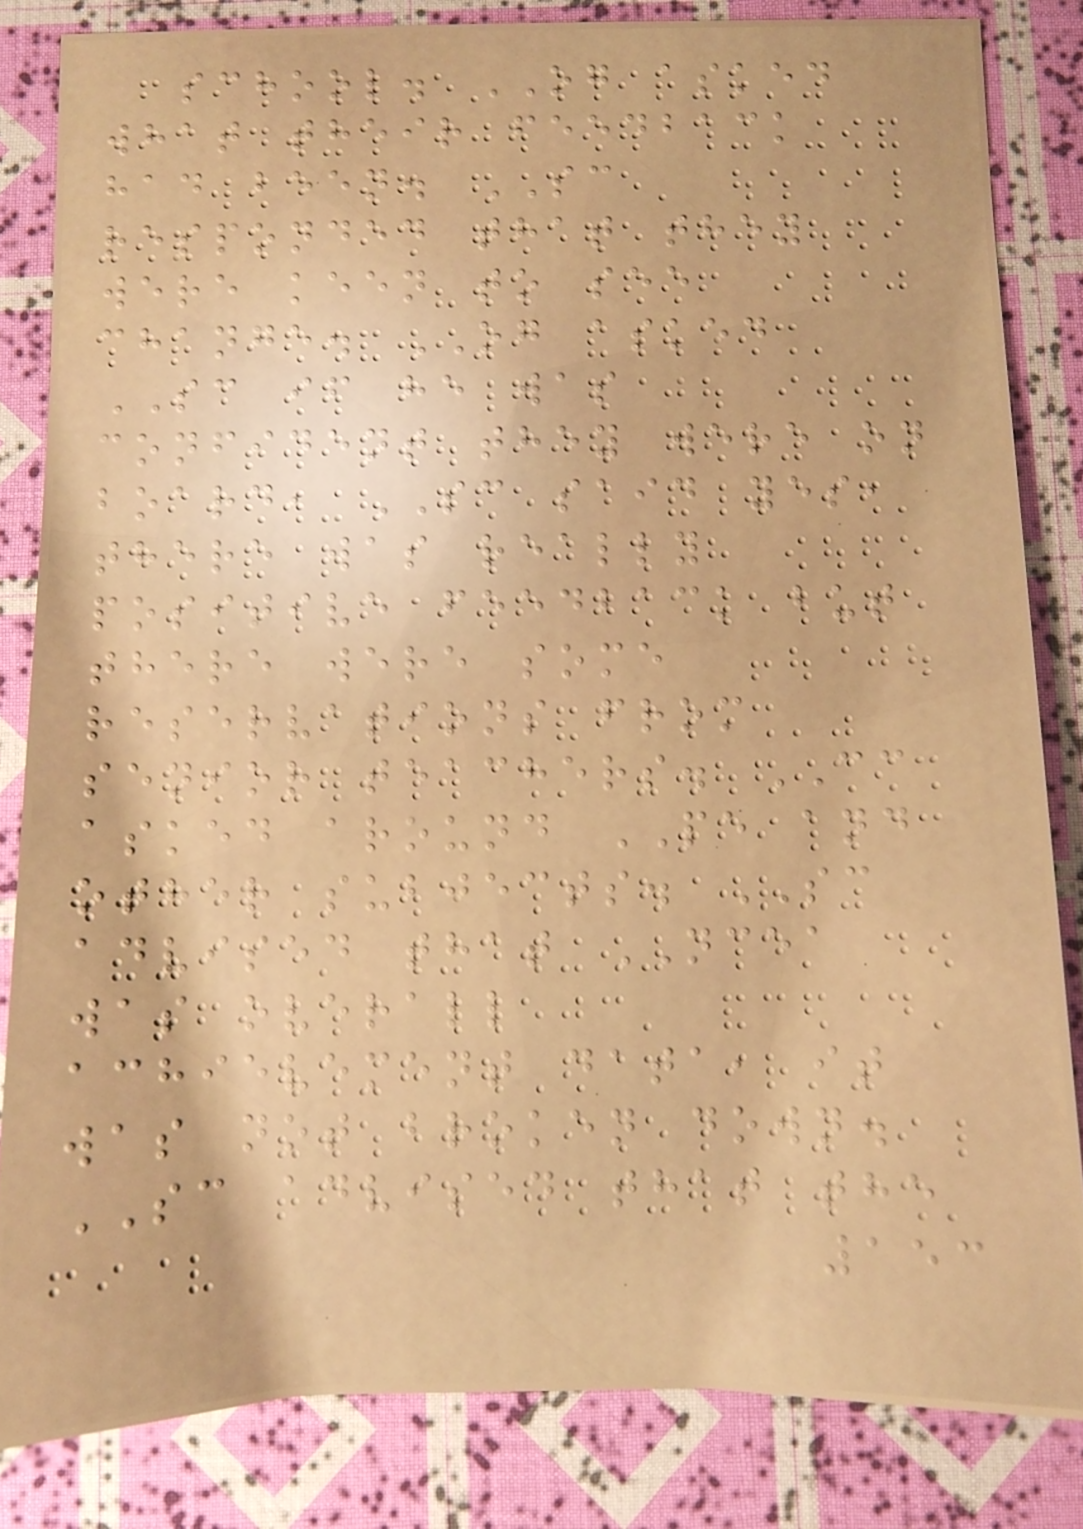school. OG asked
what their feedback
had been. SC
responded that they
were keen to see
change. OG asked
SC if he was
confident they were on
board, SC said yes,
there was really
positive feedback but
there were some
reservations from
senior teachers. CC
asked around PE and
other subjects. SC
advised that NCEA
was overall
achievement data, it
was not broken down.
SC advised that the
153
